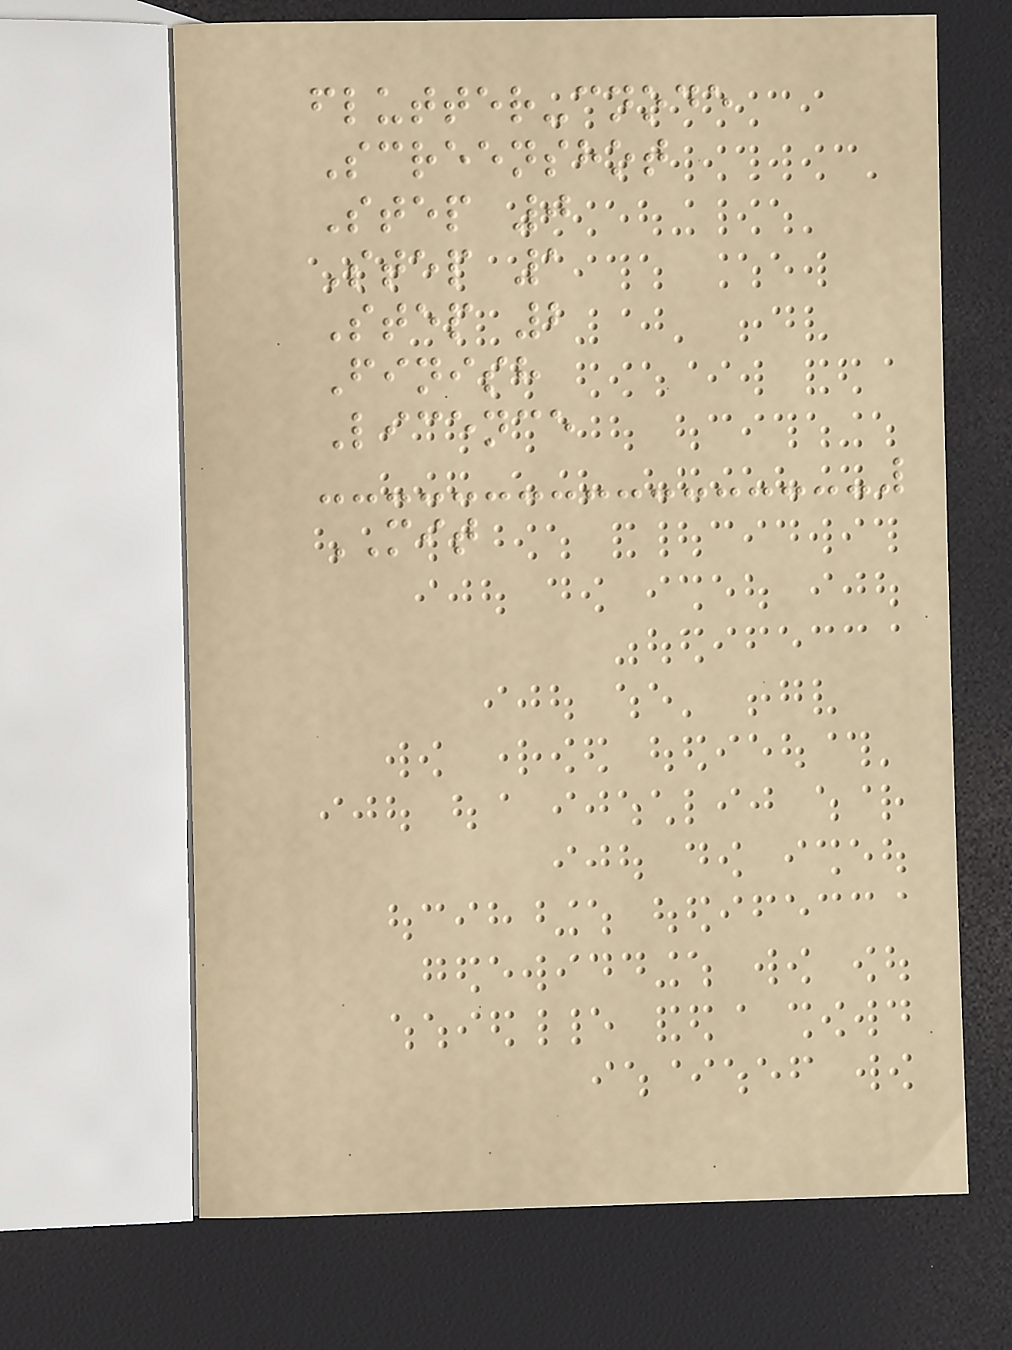flutter-cnode
Screenshot
Step 0
Step 1
Step 2
Finish
Licence
MIT
